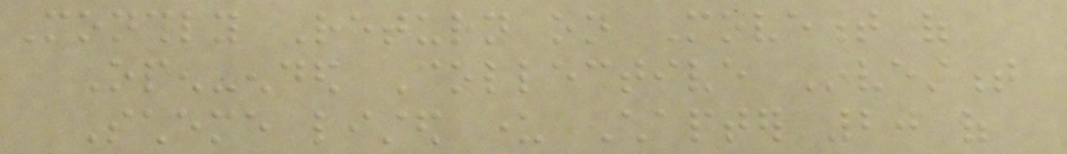Monthly Return on Movement of
Open-ended Collective Investment
Scheme listed under Chapter 20 of
